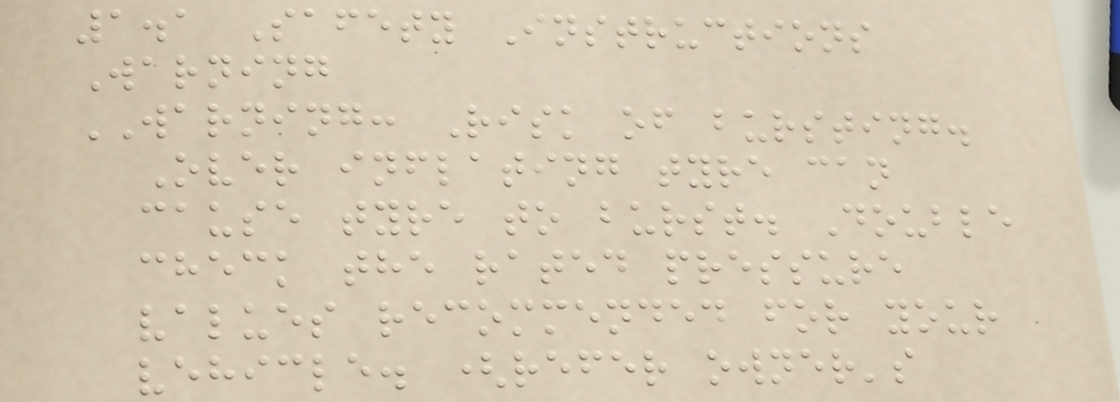1.1 Safety Instructions
Warning
WARNING: Risk of bursting.
Over inflating tyre can
cause tyre to burst. Double
check the rated pressure
values recommended for your
vehicle. (refer owner's
